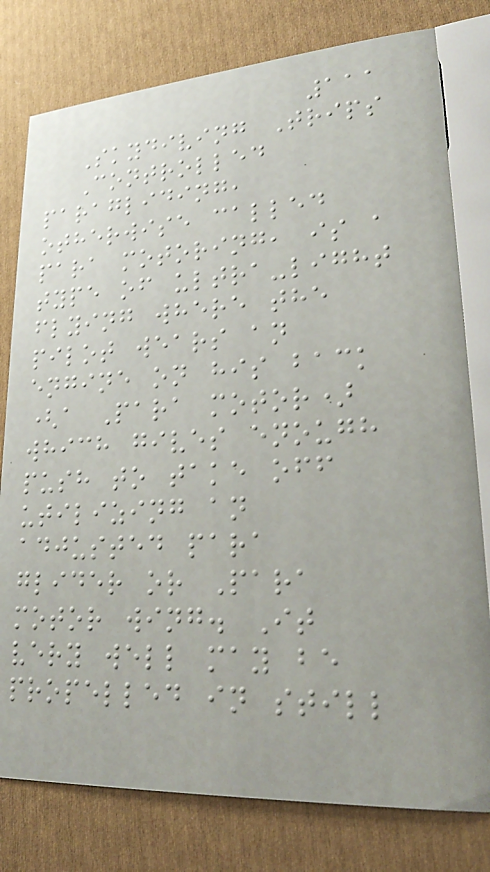111
Skydiving Trips
Controlled
paragliding,
otherwise called
para motoring, is a
type of ultra-light
flying where the
pilot wears an
engine on his back
(a Para motor)
which gives enough
push to take off
utilizing an
adjusted para
glider or Para
motor wing. It
very well may be
propelled in still
